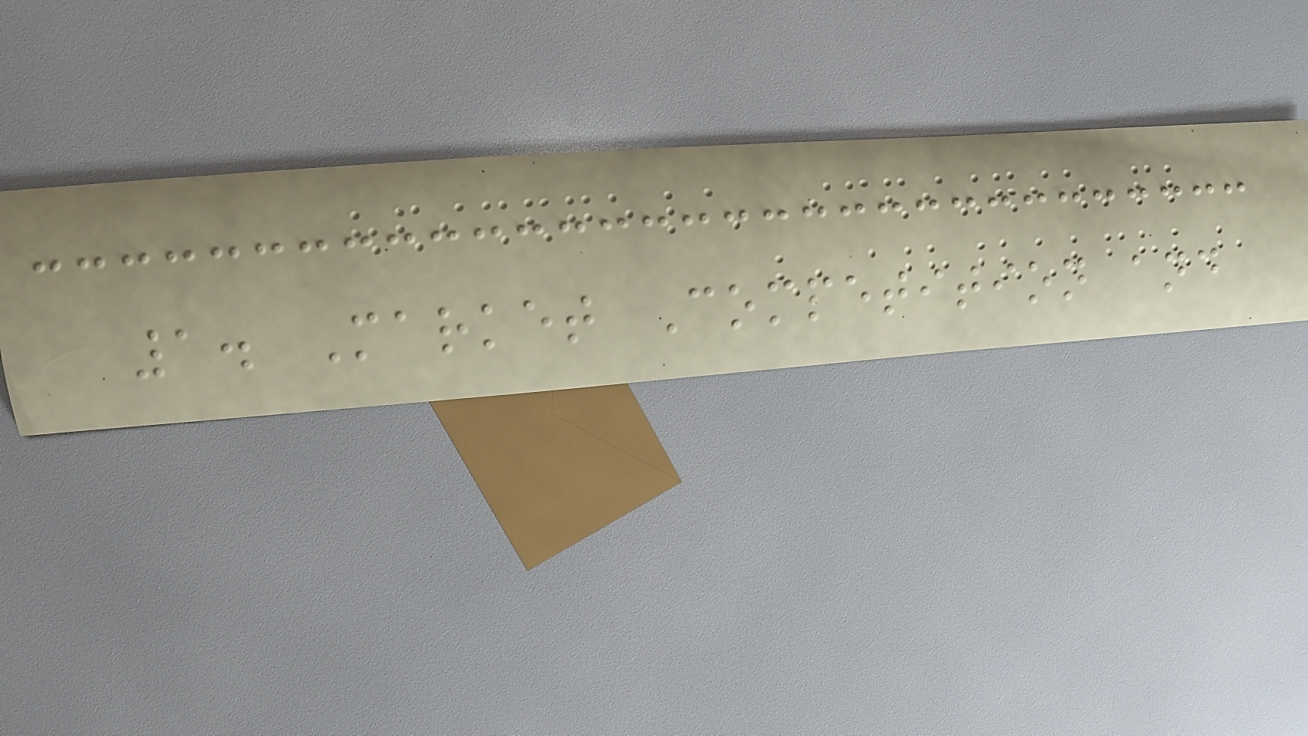1. Market Competition and
